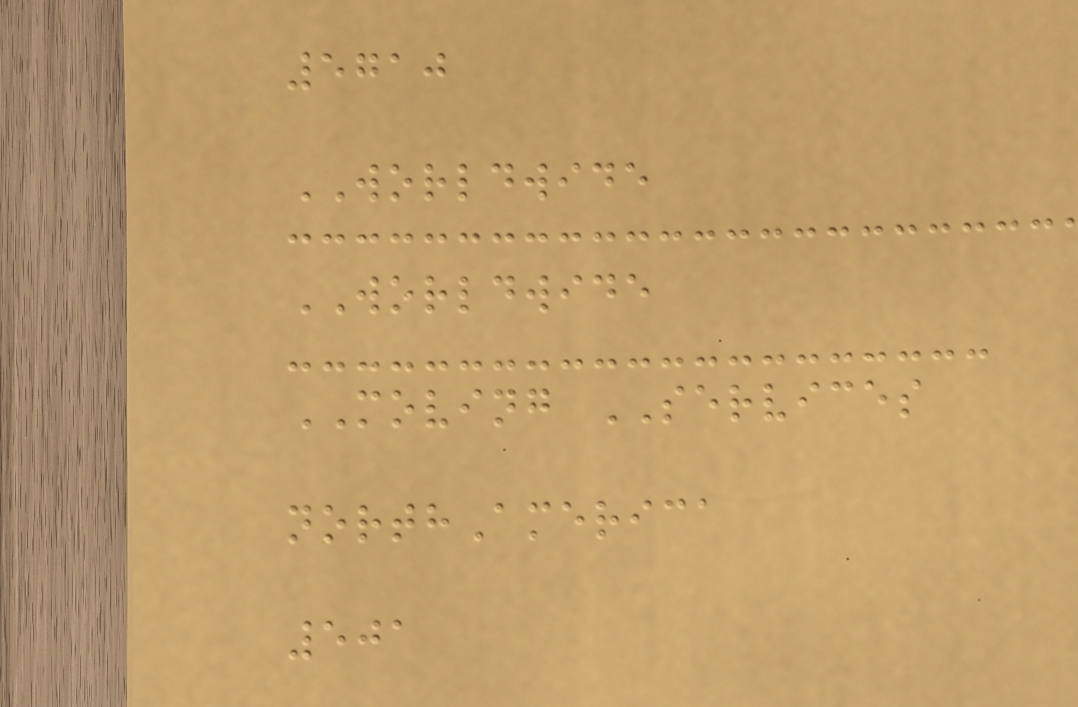5710
WORLDWIDE
WORLDWIDE
MOVING SERVICES
northAmerica
501
